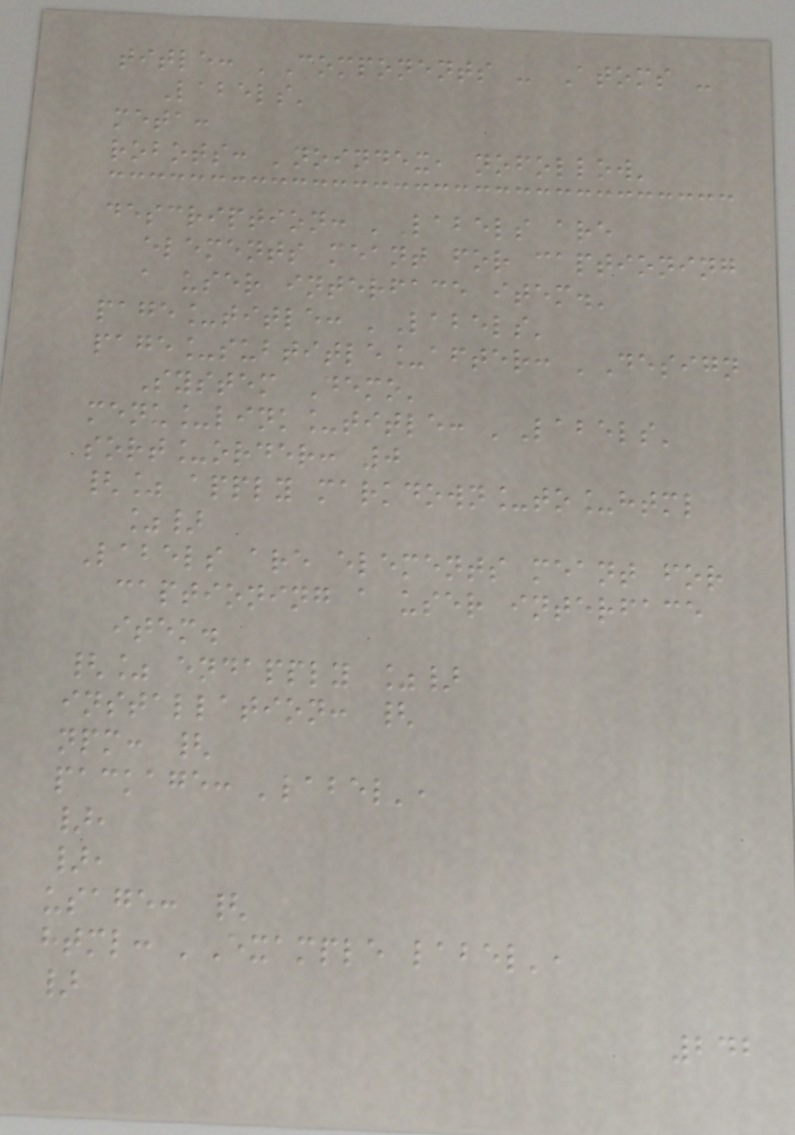title: 'Components - Atoms -
Labels'
meta:
robots: 'noindex, nofollow'
description: 'Labels are
elements meant for captioning
a user interface item.'
page_title: 'Labels'
page_subtitle_after: 'Design
System Demo'
menu_link_title: 'Labels'
sort_order: 0
{% apply markdown_to_html
%}
Labels are elements meant for
captioning a user interface
item.
{% endapply %}
installation: {
npm: {
package: 'label',
},
},
usage: {
html: 'Example label',
}
242
